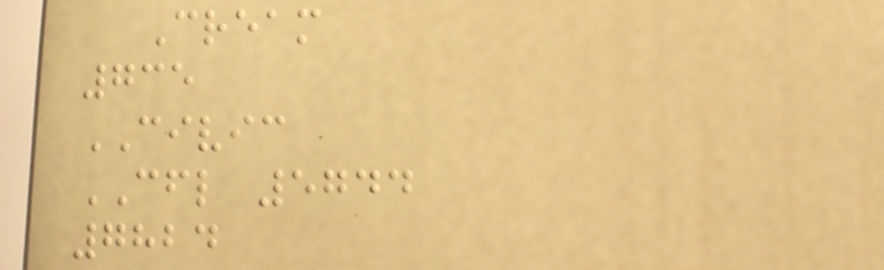Cream
735
CIVIC
CFL 5744
7824
